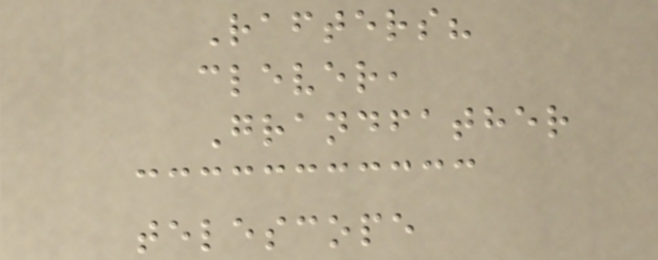Rafters?
clever,
Grandfather
telescope
